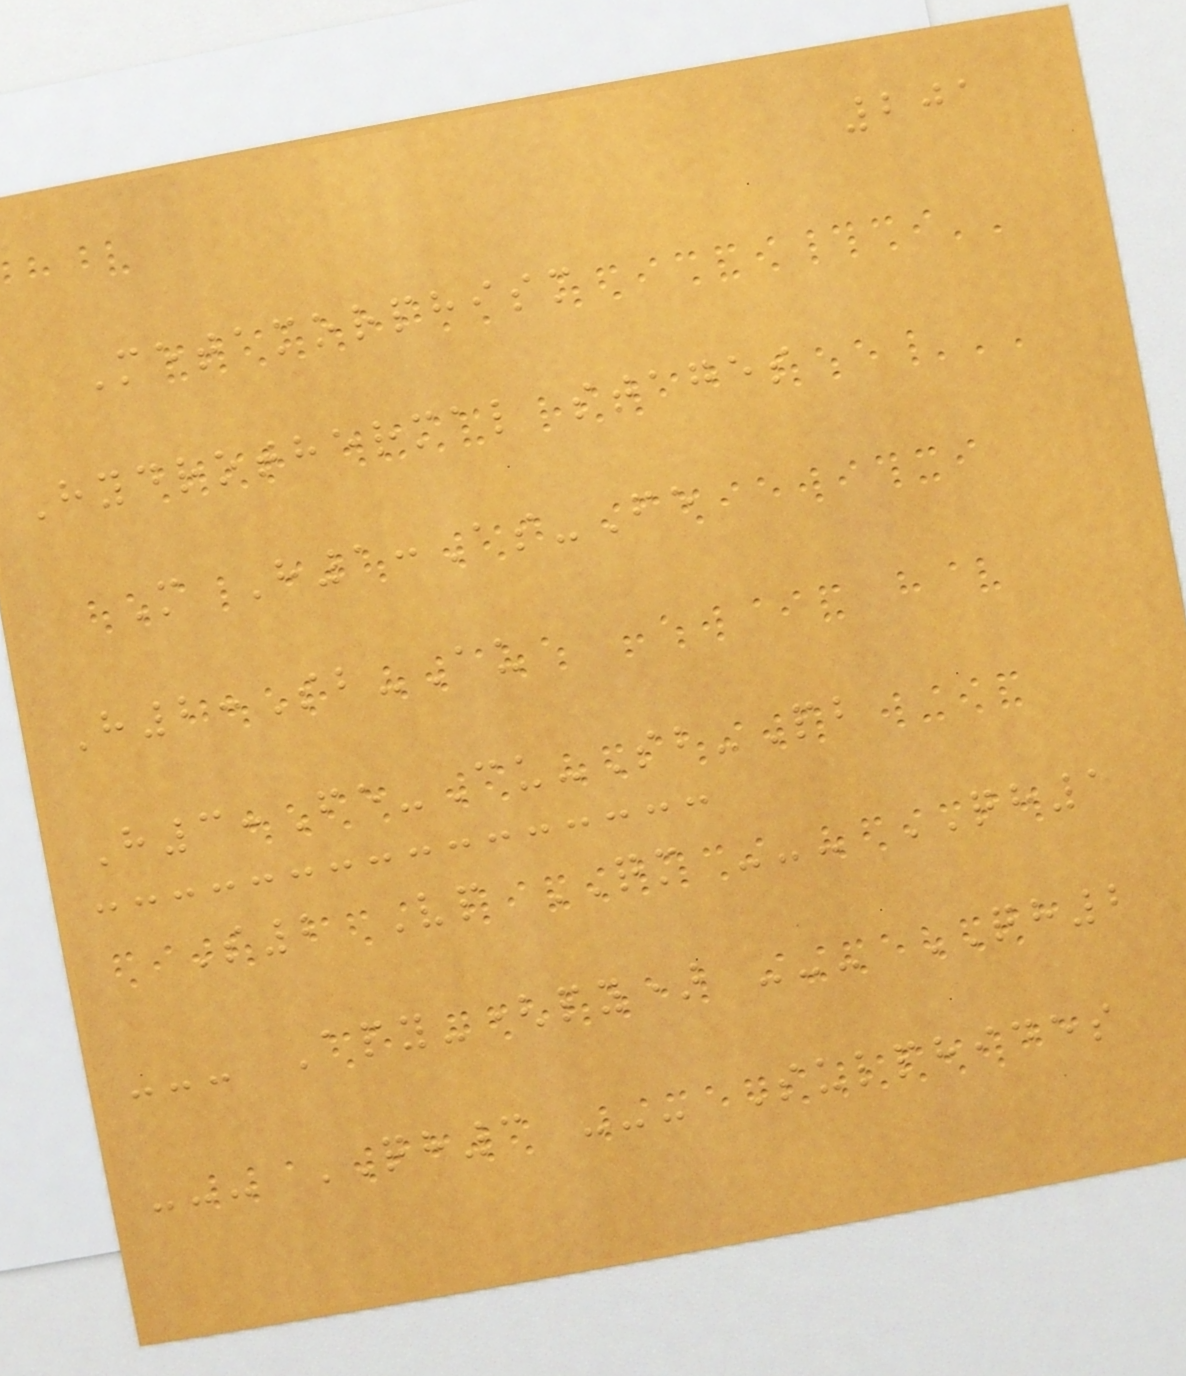201
Metamorphism
Hydrothermal stages
M H1:As-Fe
H2:Sb-Au
H3:Fe-Cu-Sb-Pb
S2 Vp QM --- QH1
--- Apy-(py) --- QH2
--- QH3 --- Sulphides
